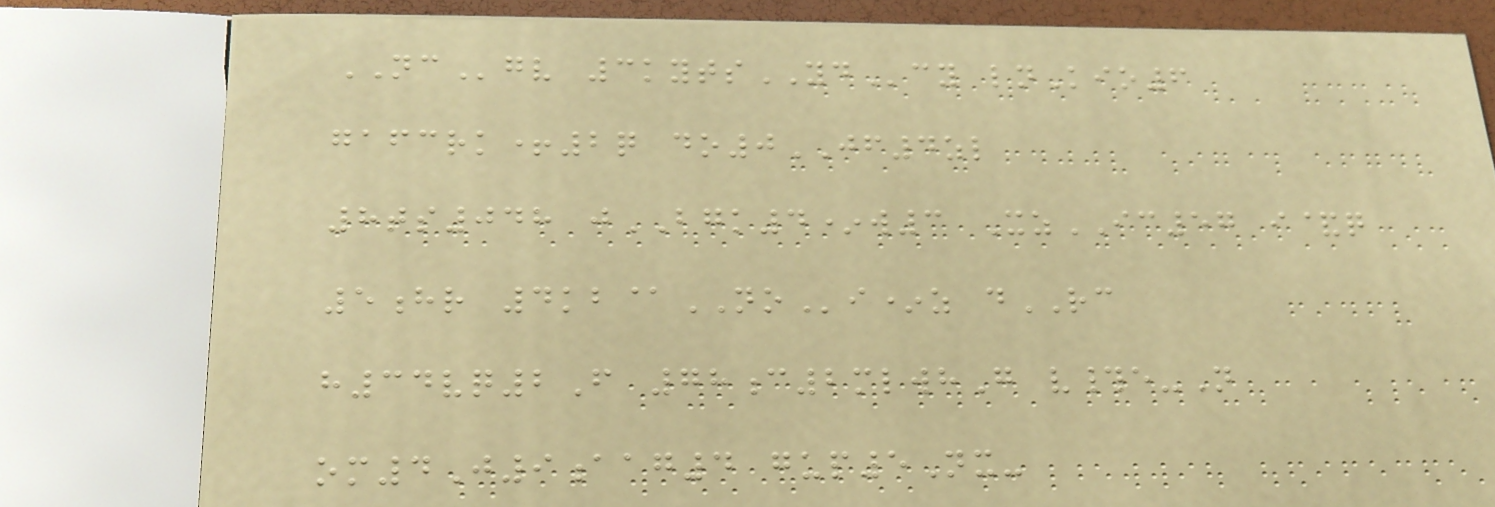NCgv 3kytsYDcy lnKio6
gafcrk+2q do0JF4zl
8ts048 jBGK4*w3 XzIC57 i&q
5hr 4kb@NOi*z dRC
h34vq2F 78c2mlwhG v#e-N
om4J9aag4 gup5Nx-
